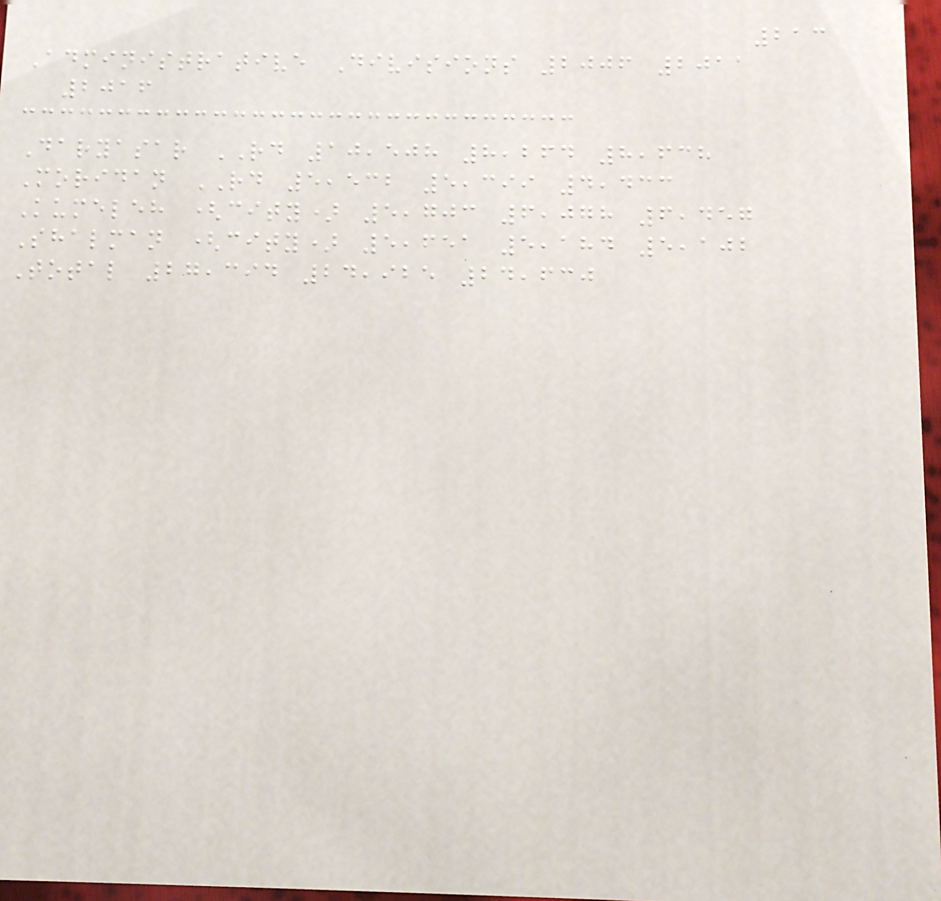213
Administrative Divisions 2006 2011
2016
Daryasar RD 10,508 8,264 8,638
Moridan RD 5,532 5,399 4,433
Kumeleh (city) 5,703 6,078 6,457
Shalman (city) 5,651 5,184 5,102
Total 27,394 24,925 24,630
